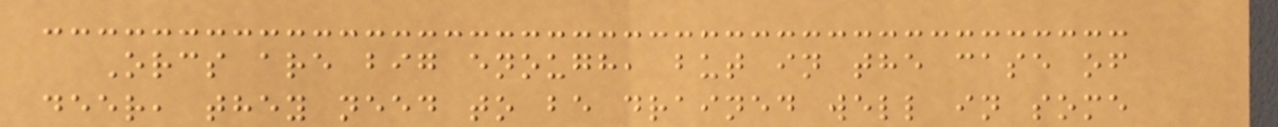Orcs are big enough, but in the case of
deer, they need to be drained well in some
